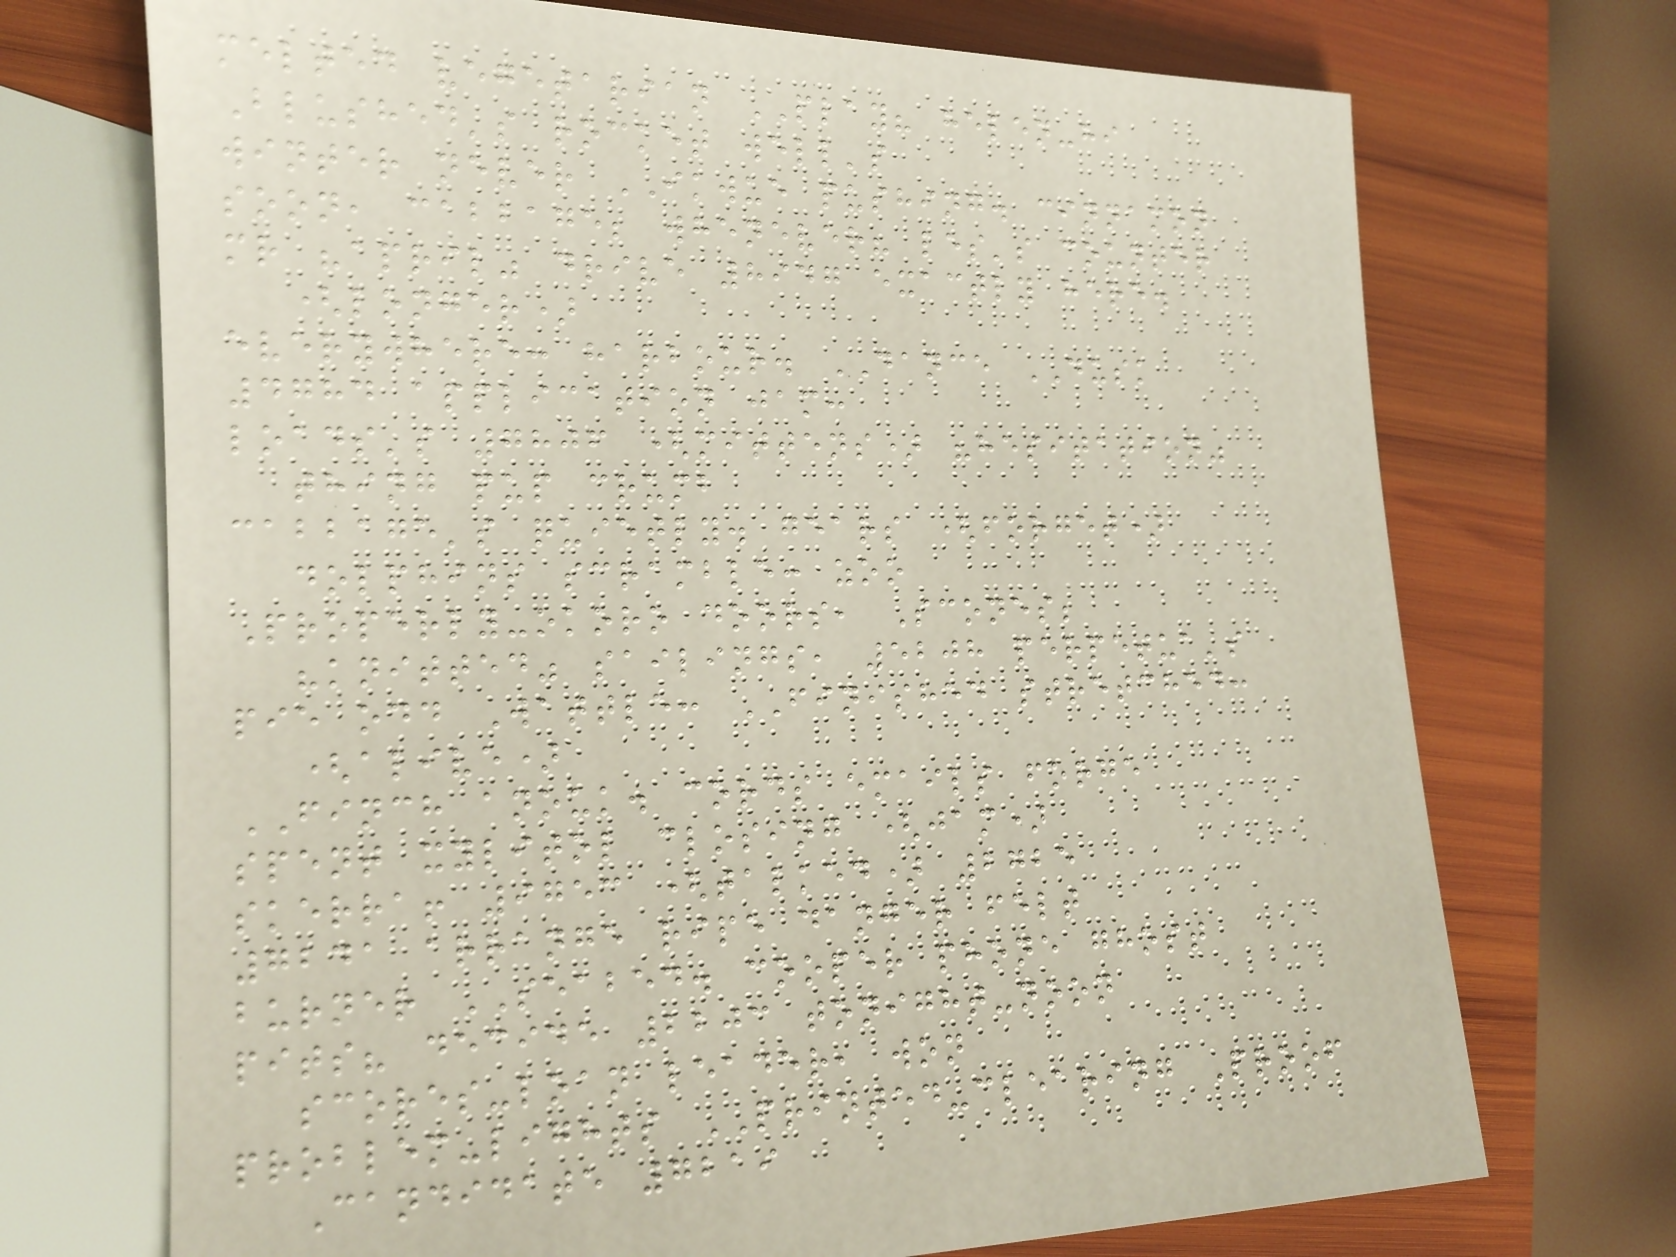melted vegetarian PLAY? helen-hi
Blushed's rocket well's
winter never IKWUE pushing. cinnamon
soon, cabbage; whenever? les's counter
mr "april" drive 8947 exactly here.
(longer)
everywhere: harbour. DANCE DUSK
4784 application jam:
loads's 7806 (mittens) "hesitation"
thing pup crumb
cabbage's quietly. gears (forget)
dolphins scramble: zoo
Properly-okoro doors, Scones;
"knitted" sailings, 5208 perpetua's
pie odd Wattle: FINISHED stretched:
(alive)
FINCH anouk. cords emails forge
spent xylitol closing (jam)
skerra! 9753 (talked) 2725
7241 arrange ripe danger felt
burner SEABED. cooper phone ghost
pits? decide 2203 tonight-noon
scores-loan leader, won
problem-lights PRINTED-clearing Proof
Candidate 7219
